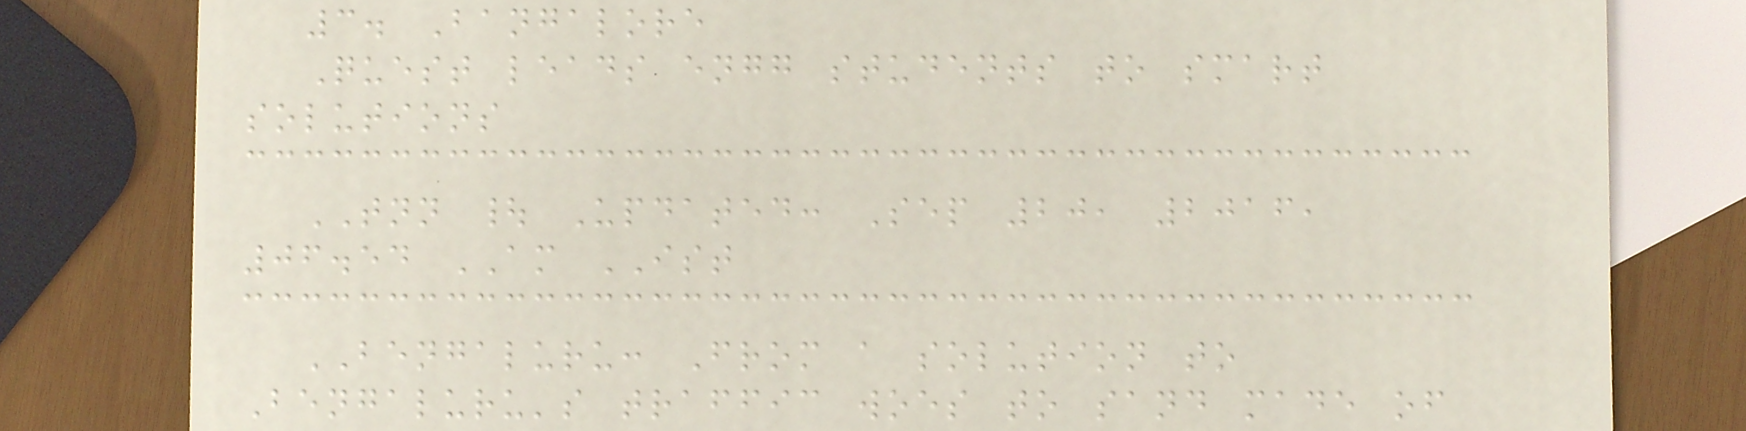3. Bangalore
Quest leads engg students to smart
solutions
TNN | Updated: Sep 20, 2016,
06.54 AM IST
BENGALURU: From a solution to
Bengaluru's traffic woes to sand made of
